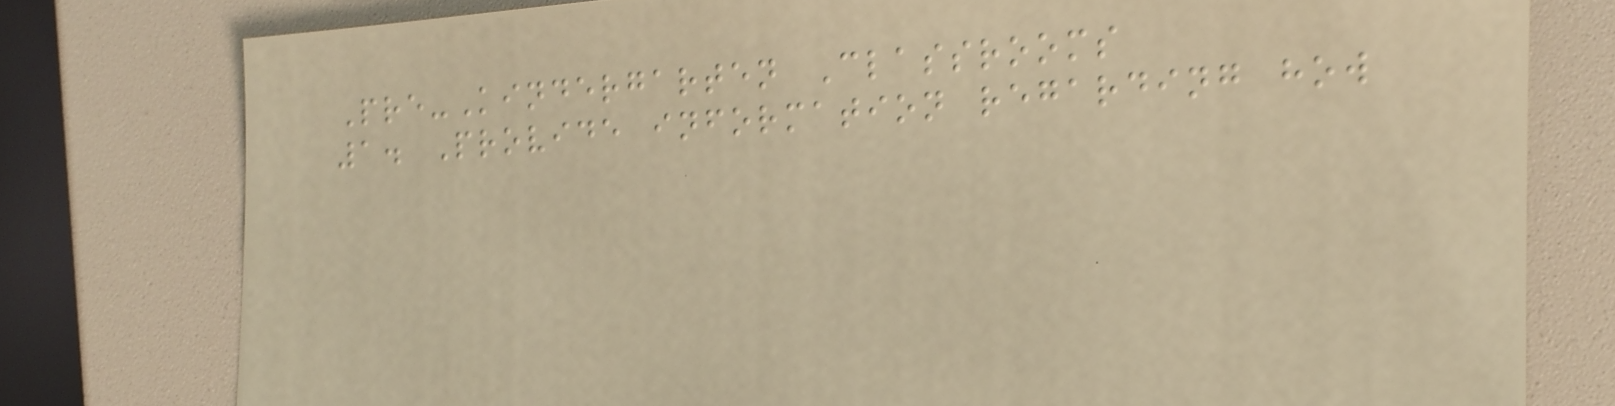Pre-Kindergarten Classrooms
1. Provide information regarding how
